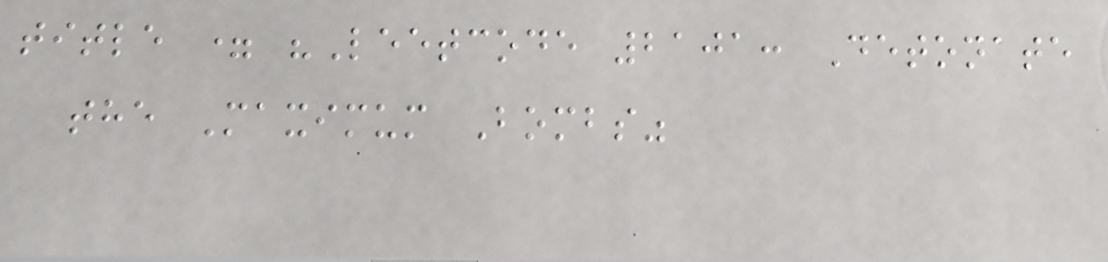title = "Leetcode 2101: Detonate
the Maximum Bombs"
